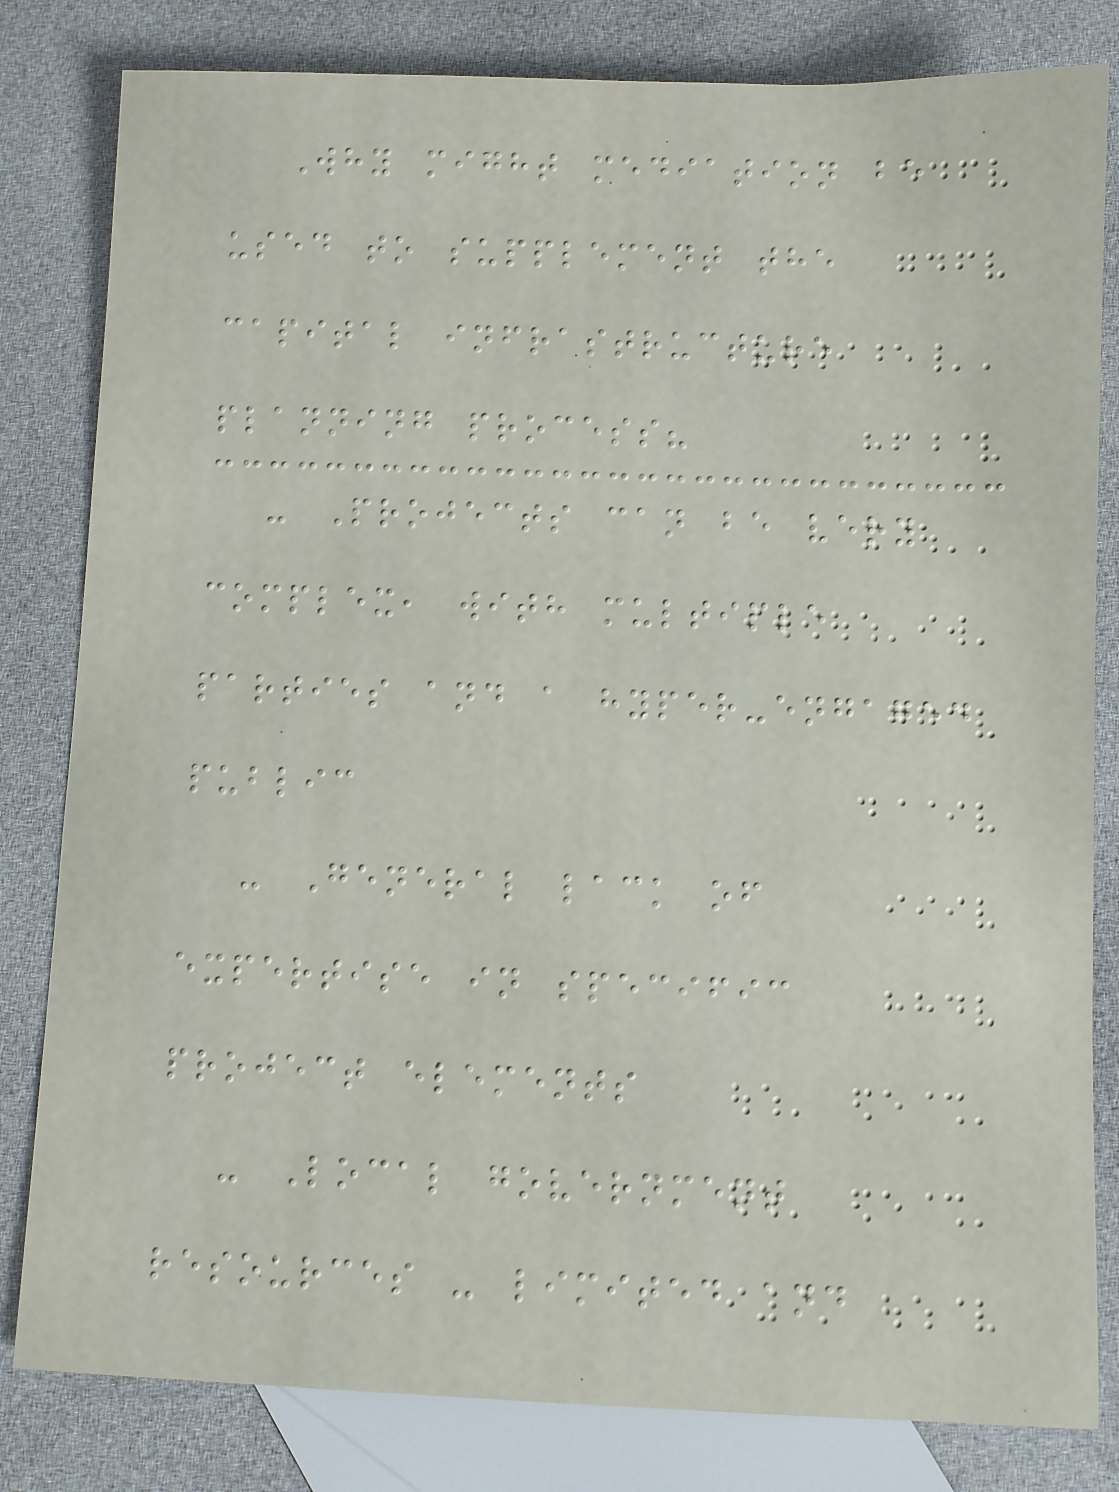Why might mediation be
used to supplement the
capital infrastructure
planning process?
- Projects can be very
complex, with multiple
parties and a hyper-engaged
public
- General lack of
expertise in specific
project elements
- Local government
resources - limited and
